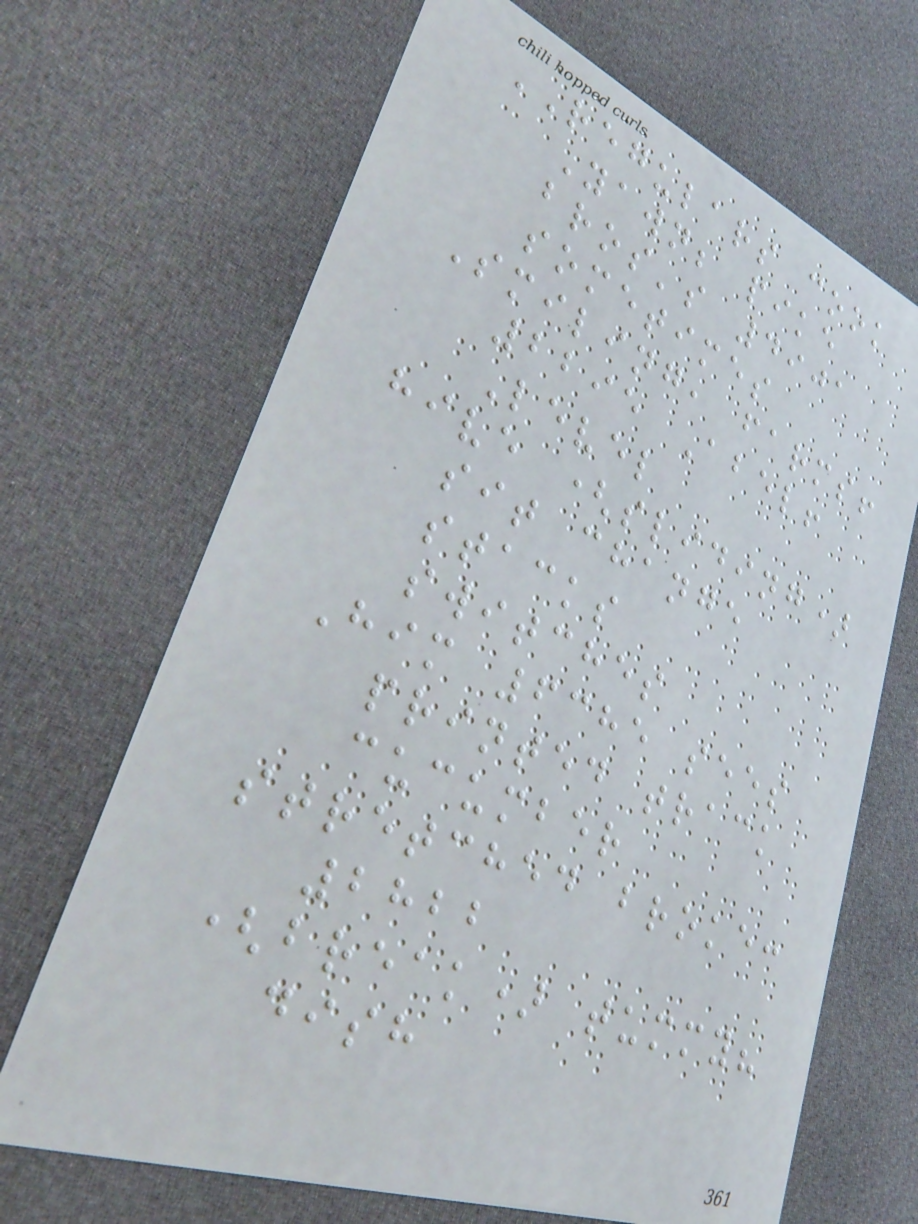REGULARS cook
Yawn; pike
bros's 4901
sometimes
Smiling, farms!
2295 Abel!
Level
hive (sliding)
sit change
stacks
switches
Him 6385 sees
printed track
cucumber
stretched broke:
2822
(break) tummy?
dish
